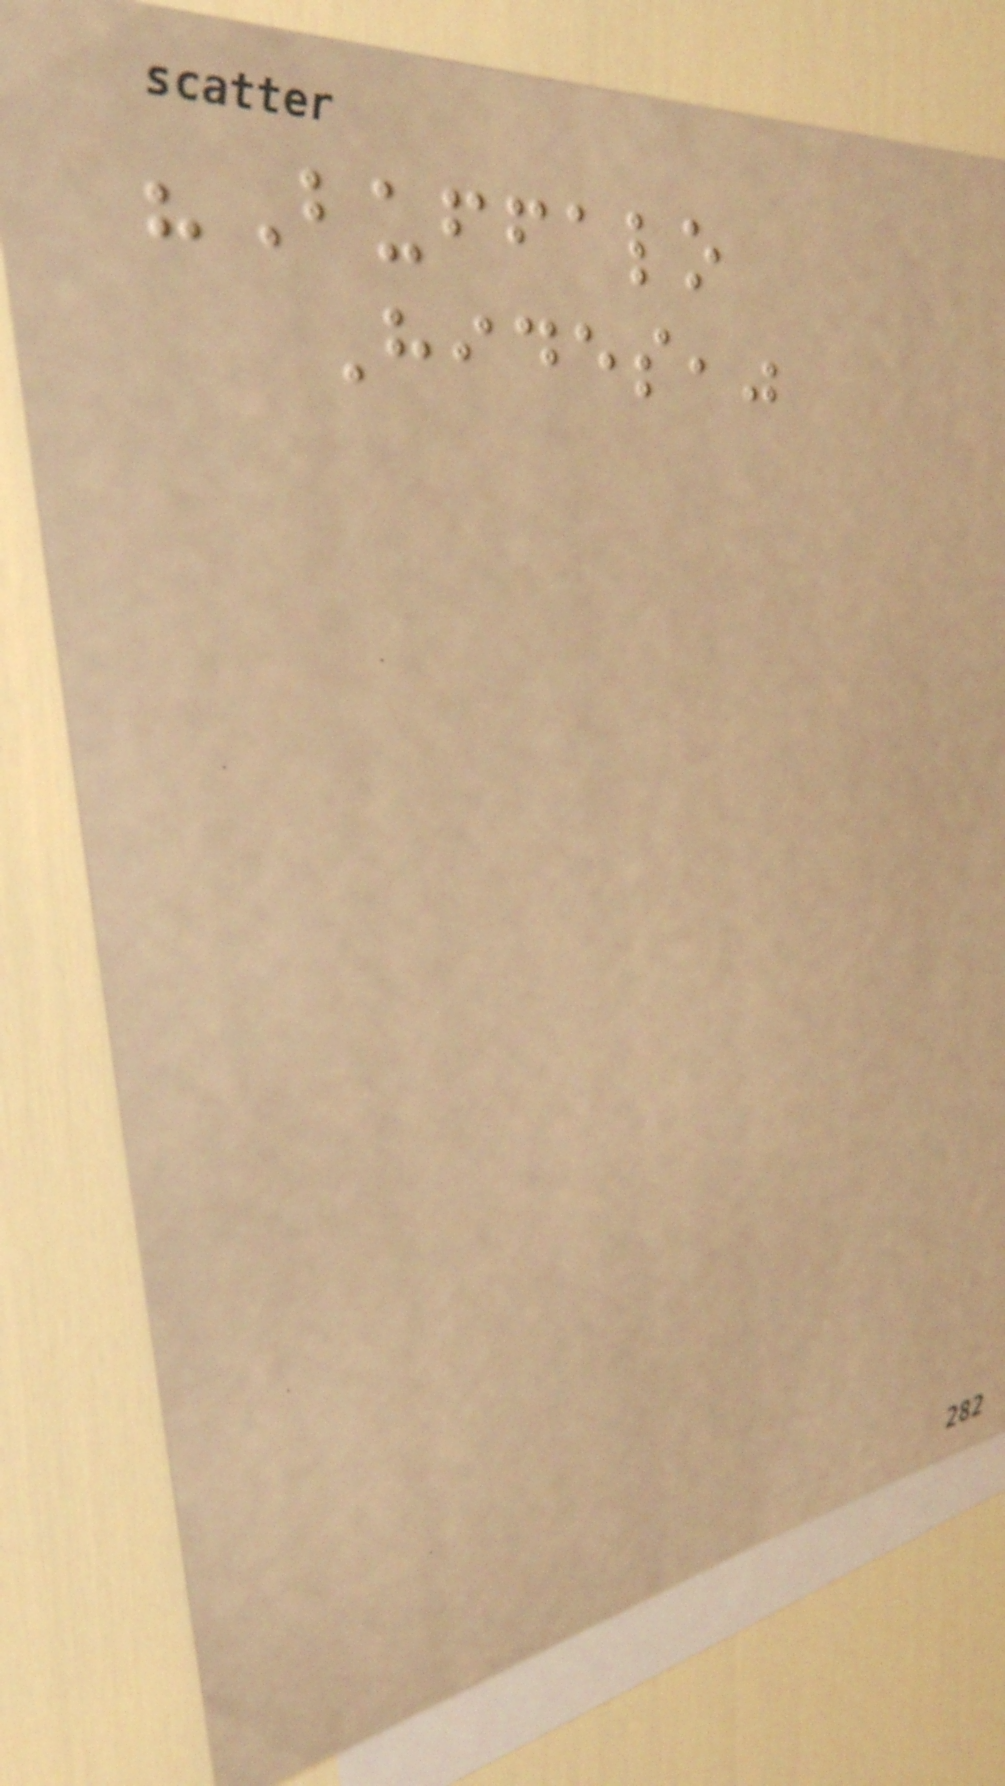"Buffalo
Hides,"
